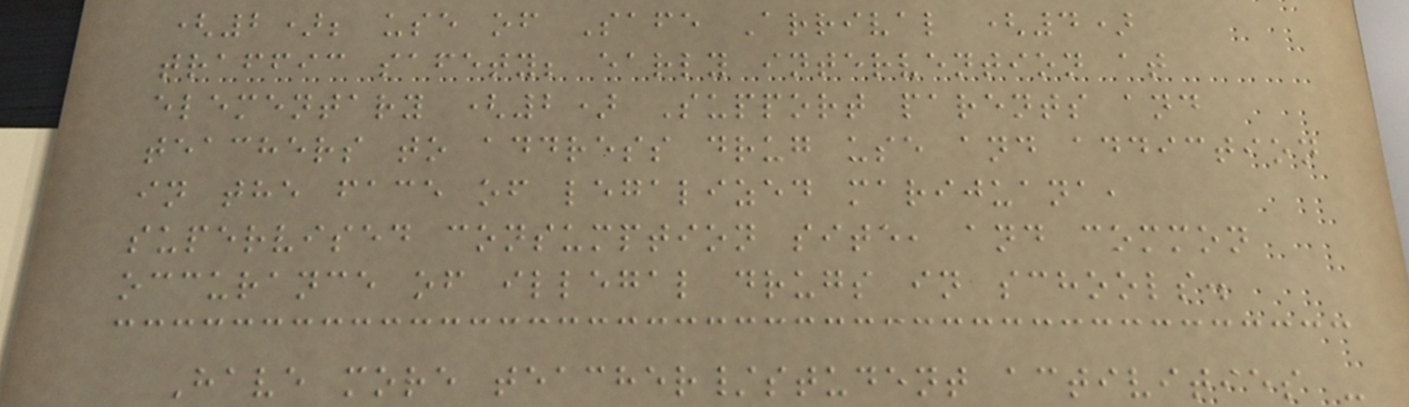(2); use of Safe Arrival (4)
traffic safety; early intervention at
elementary (2) Support parents and
teachers to address drug use and addiction
in the face of legalized marijuana,
supervised consumption site, and common
occurance of illegal drugs in schools.
Have more teacher/student activities -
